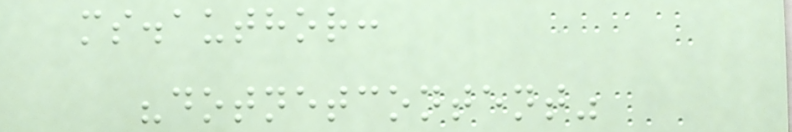ms.author:
"dotnetcontent"
